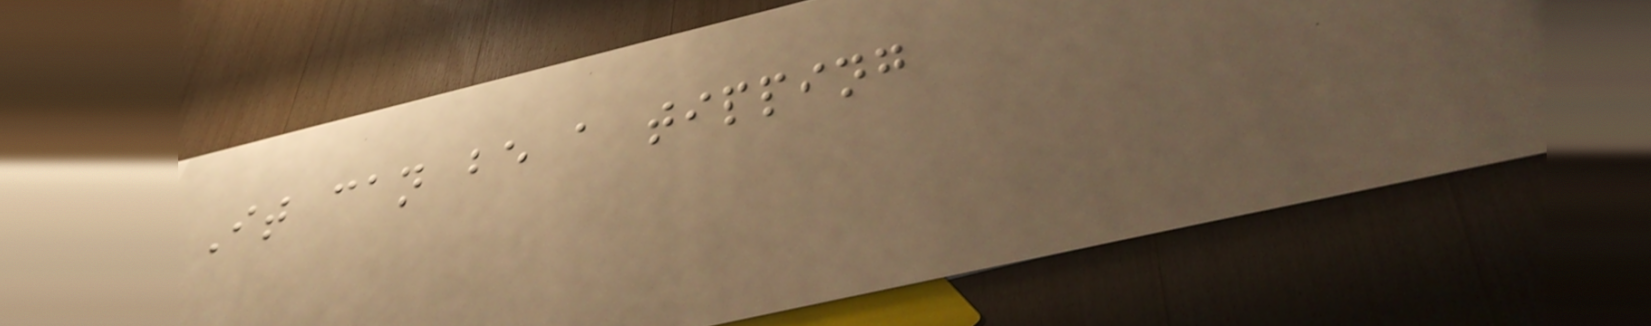It can be a tipping
